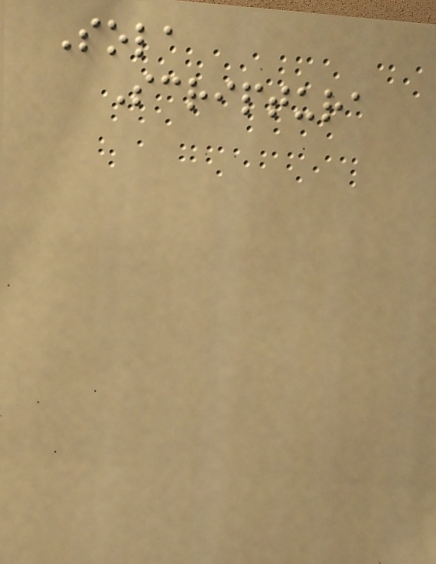Sola
Scriptura
